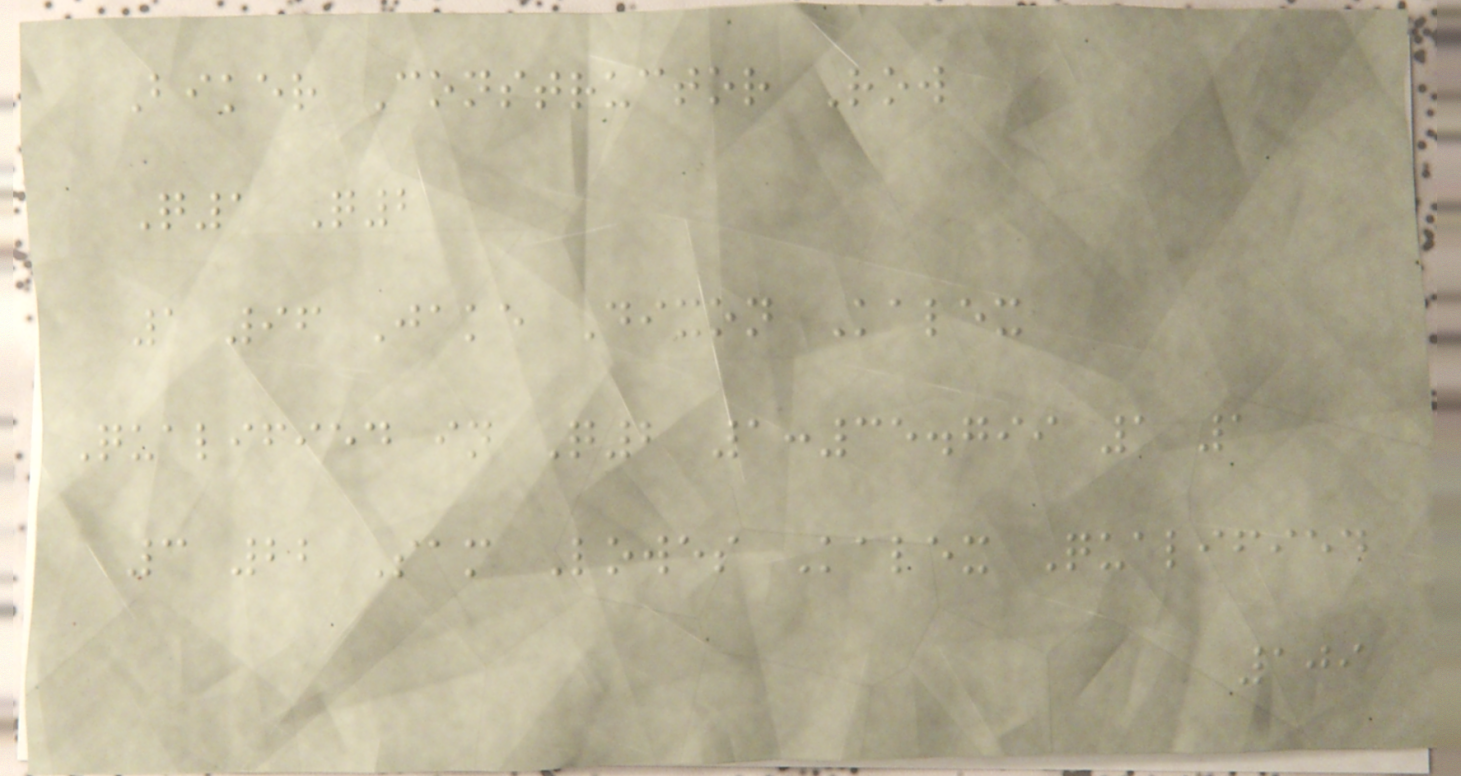Biker Constructor Row
Q1 Q2
1 96 Jake Dixon Kalex
Qualified in Q2 1:35.799 1 1
3 22 Sam Lowes Kalex Qualified
109
